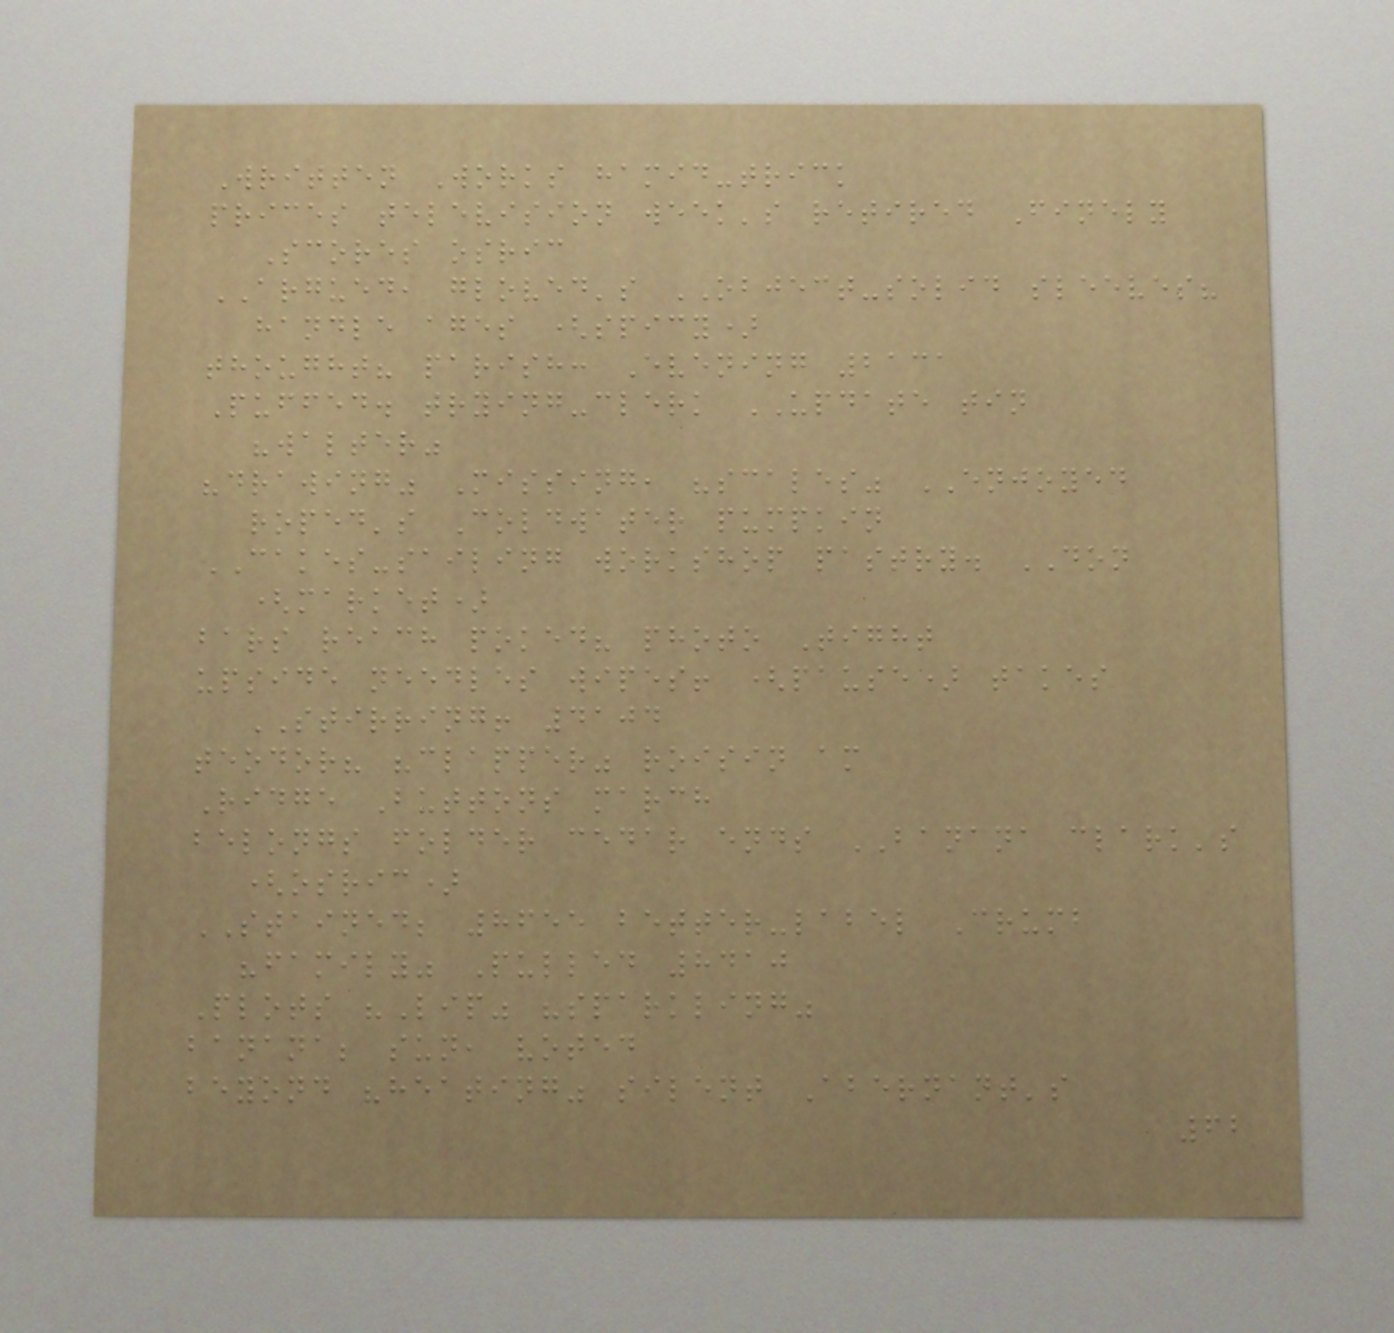Written Works hamid-trick
prices television week's retired Finely
Scores osric
ARGUED, gloved's OBJECT-solid sleeves?
handle ages (spicy)
thought? parish: Evening 2131
Puffed. trying-clerk UPDATE tin
"walter"
"drawing" Missing, "scales" ENJOYED
roped's Coldwater pumpkin
CAKES-sailing workshop pastry. DON
(market)
bars reach poked? photo Tight
upside needles wipes! (pause) takes
STIRRING! 4104
teodor? "clapper" roisin am
Ridge Buttons march
belongs folder cedar ends BANANA clark's
(osric)
STAINED; 8655 better-label Crumb
"family" Pulled 8410
Plots "Lip" "sparkling"
banana; sun, voted
beyond "heating" silent Abernant's
62
